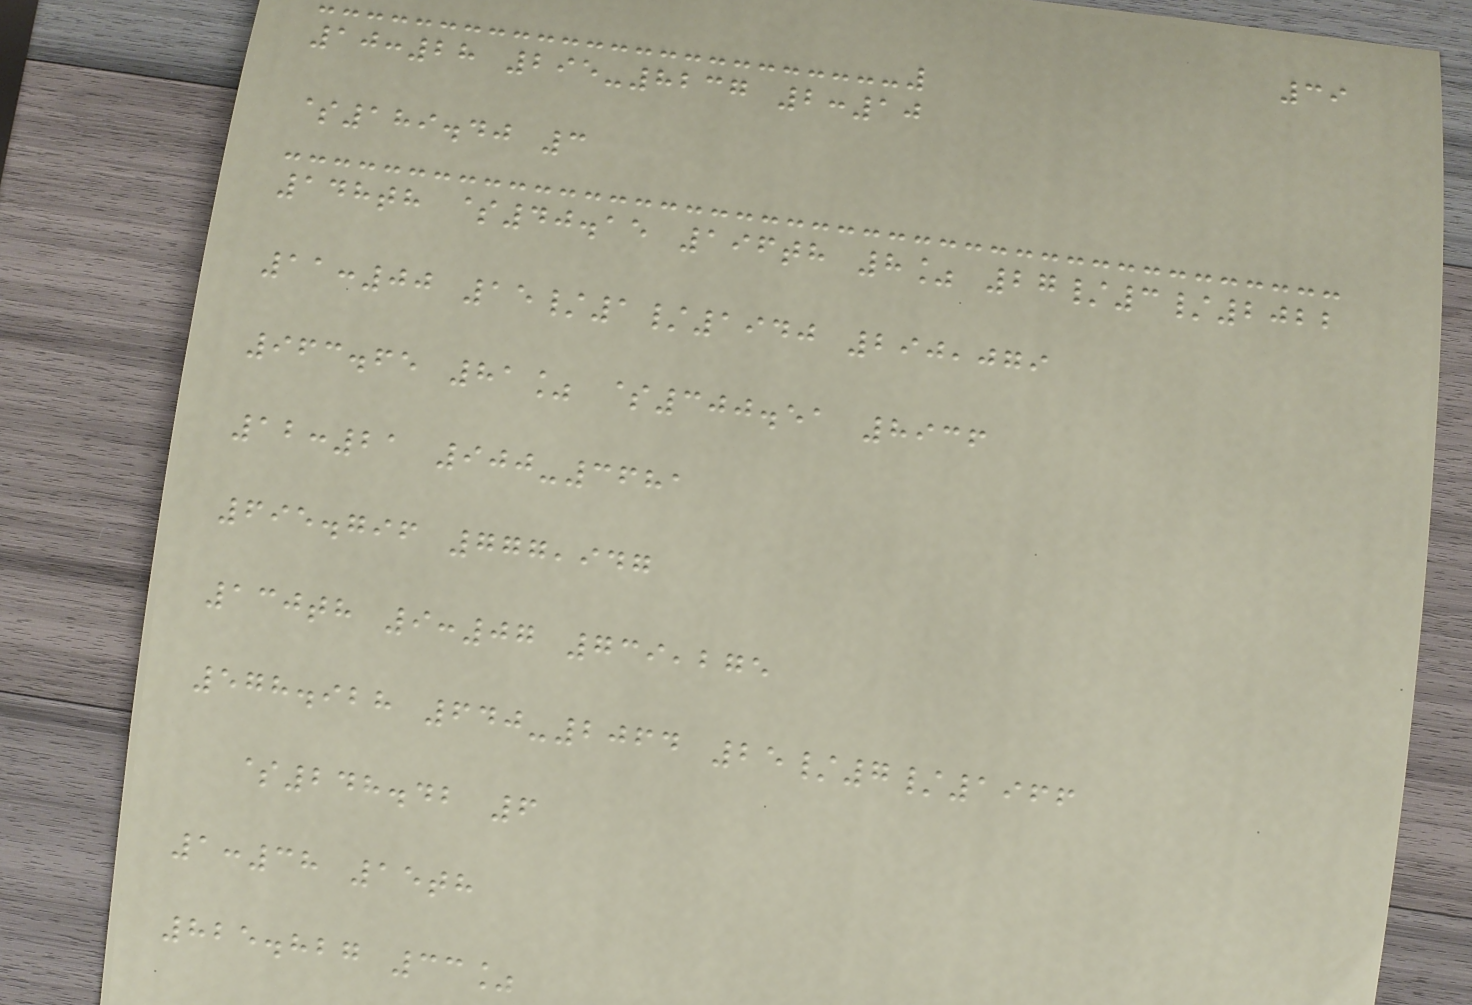39
10:28 295-8237 2:10
$189.40 3
148th $40.15 196th 8% 27/3/2022
11:00 15/1/1940 290,079
963.65 81% $300.51 8936
12:21 900-3681
695.796 777,947
130th 9:07 739,275
578.928 640-2064 25/7/1966
$248.42 6
1:38 15th
825.827 33%
